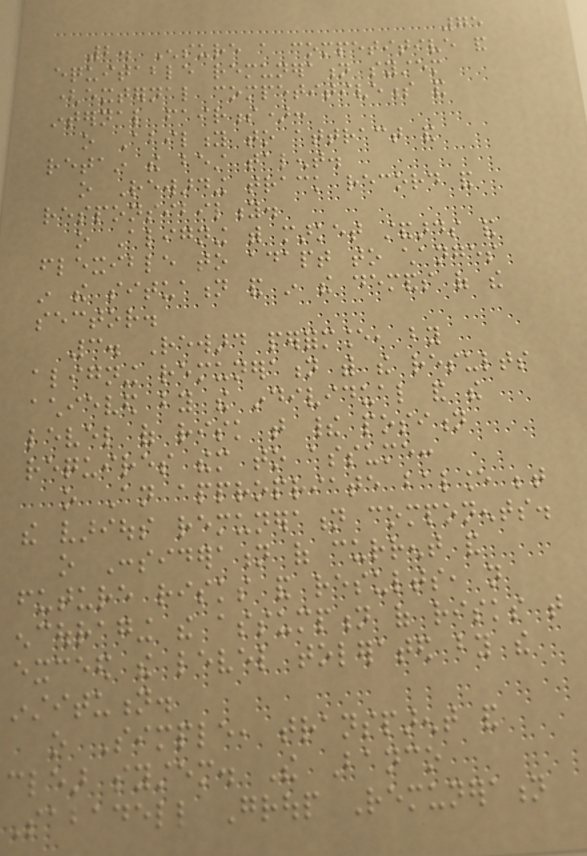75
2. Ensure a competitive and
equitable remuneration system
(external competitiveness and
internal fairness):
o Ability to attract and
retain the best talent.
o Rewarding track record and
responsibility.
o Aligning with market standards and
flexible to adapt to changes
in the situation and in the demands of the
sector.
3. Reward performance, by
aligning remuneration with the results
achieved by the individual and the
level of risk that their position
requires them to assume:
o An appropriate balance between
the various remuneration components.
o Consideration of current and
future risks and results, not
encouraging the assumption of risks that
exceed the level tolerated by the
institution.
o Simple, transparent and
clear system. The Banco
Sabadell Group Remuneration
